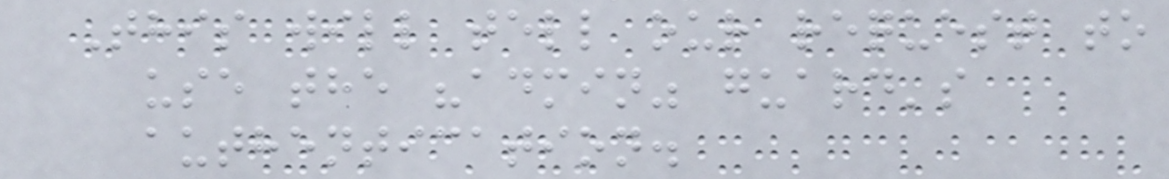This will tell our request to
use the "admin" guard's
authentication.
